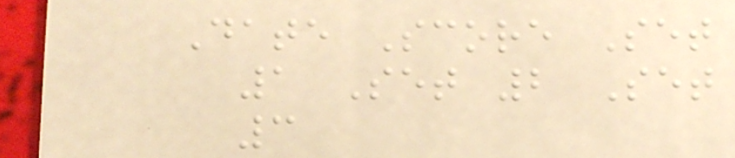Date Score Set
1 Set 2 Set
3
